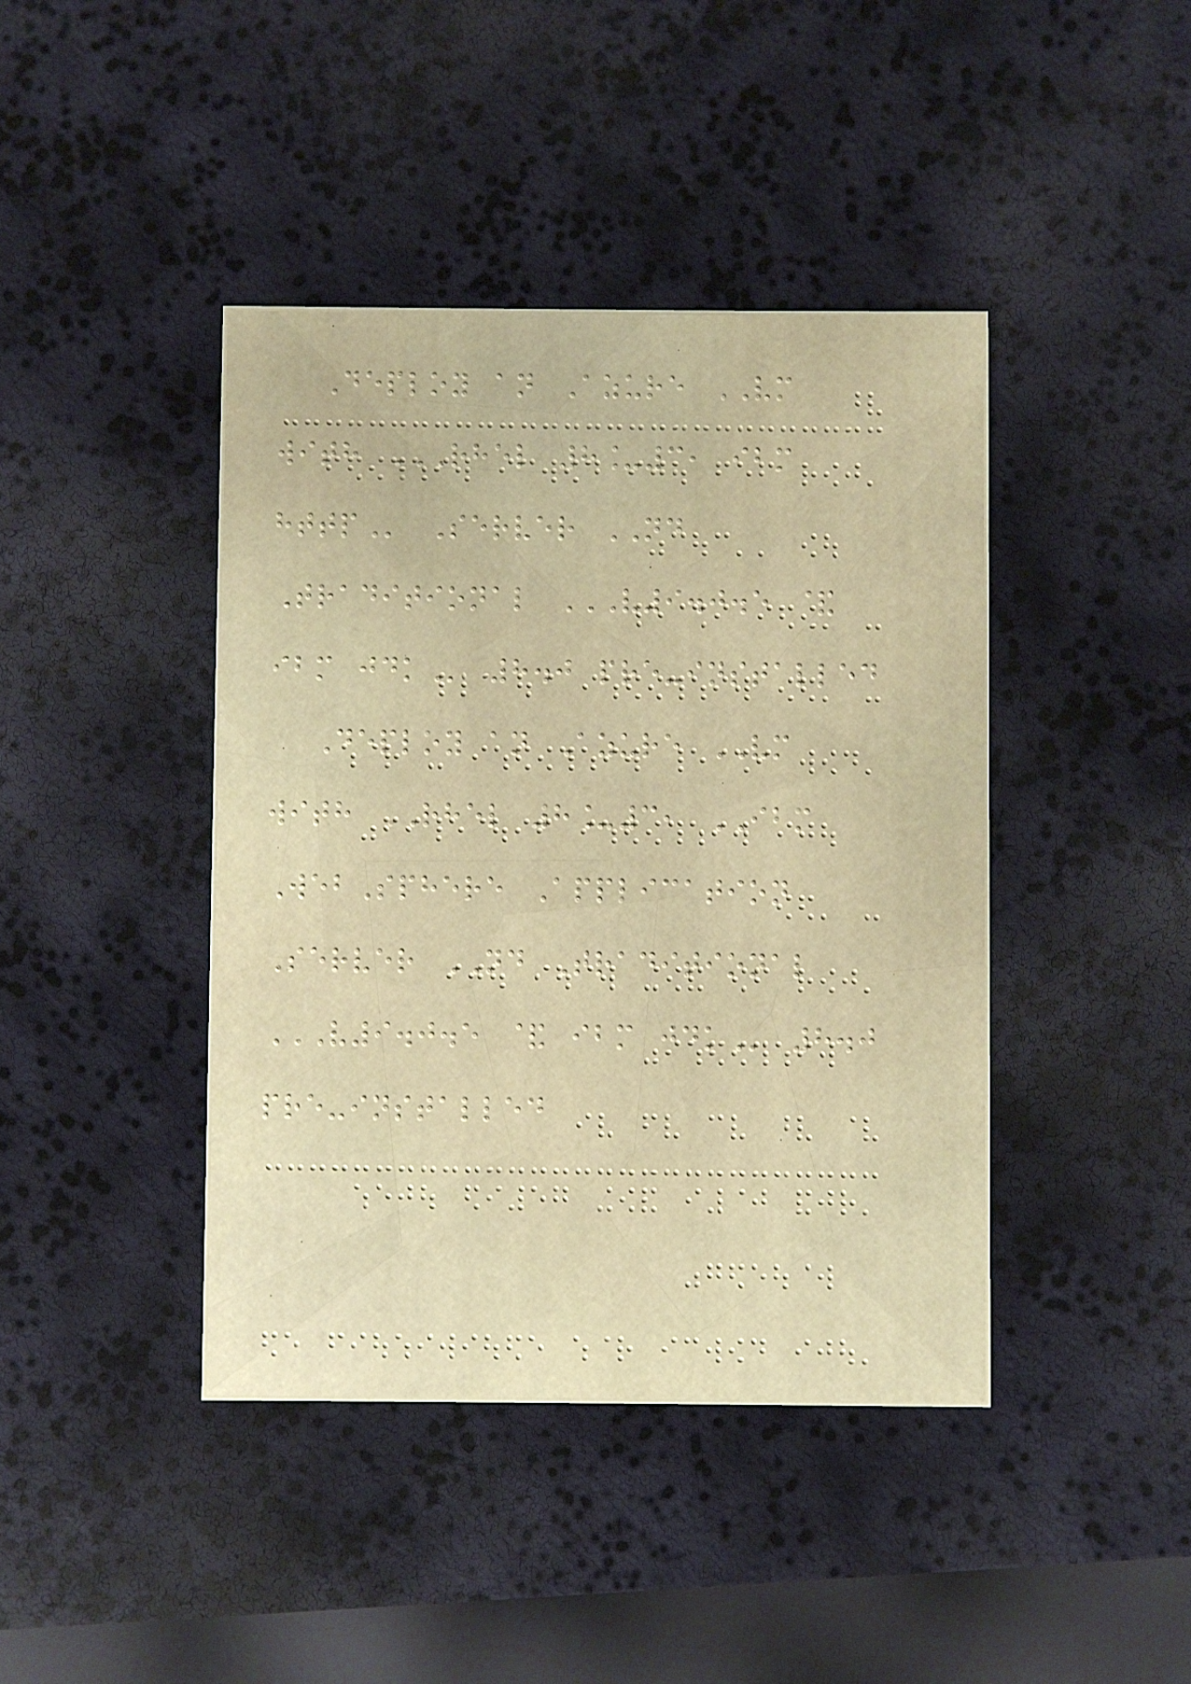Deploy an Azure VM
with RHEL 8_3, IBM
HTTP Server ND
Traditional V9.0.5 &
IBM JDK 8.0 pre-installed
Deploy an Azure VM
with RHEL 8_3, IBM
WebSphere Application
Server ND Traditional
V9.0.5 & IBM JDK 8.0
pre-installed
